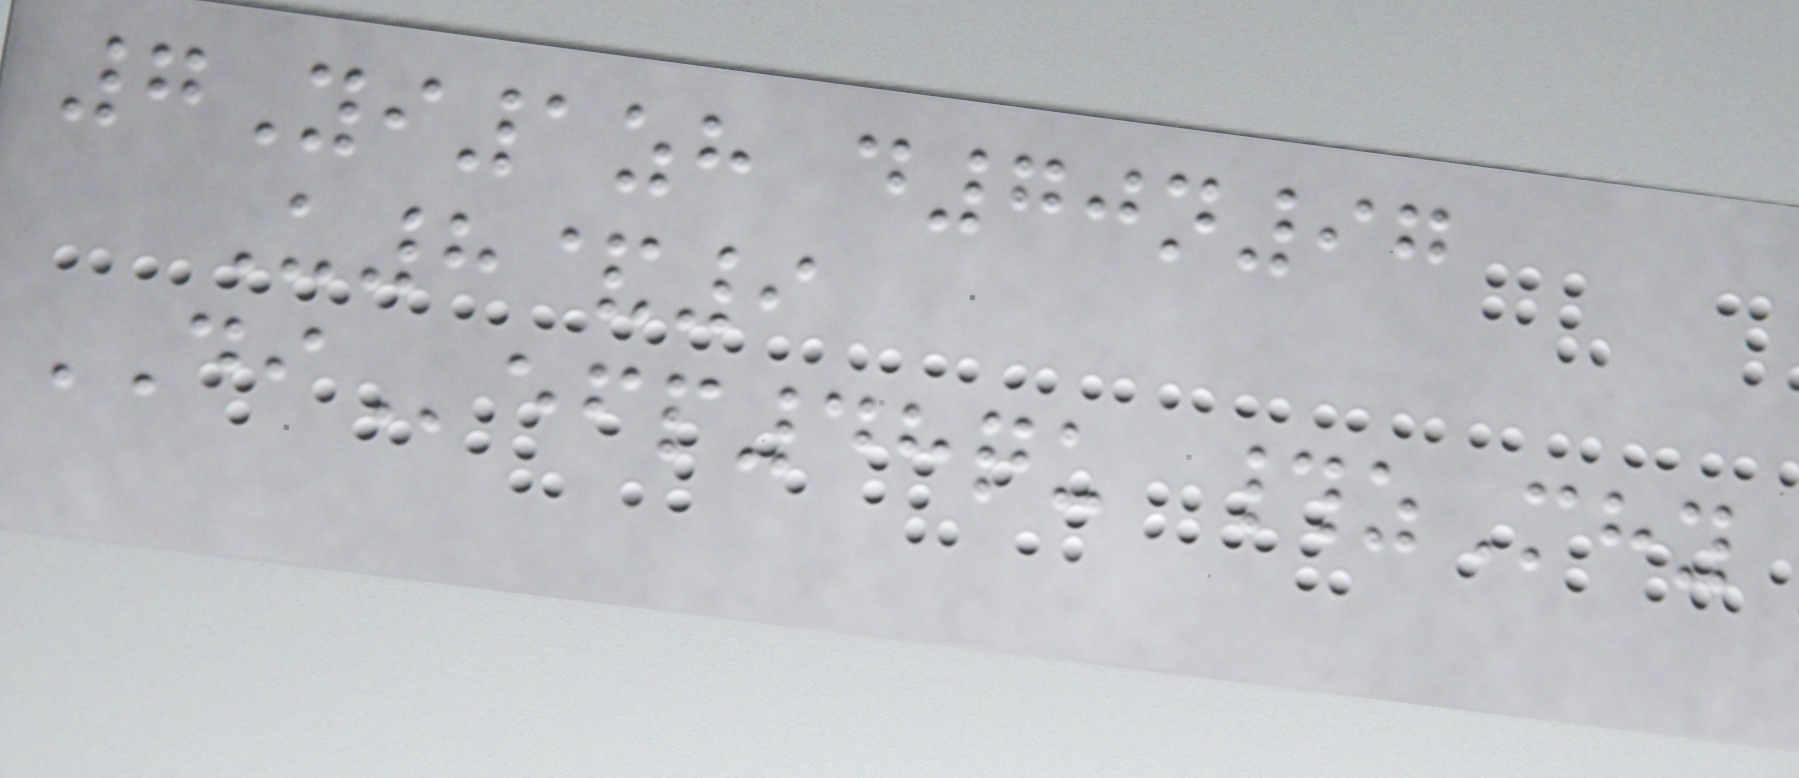7Yi1zh d70n97
U8&9
DIefp48qu #zMhy
